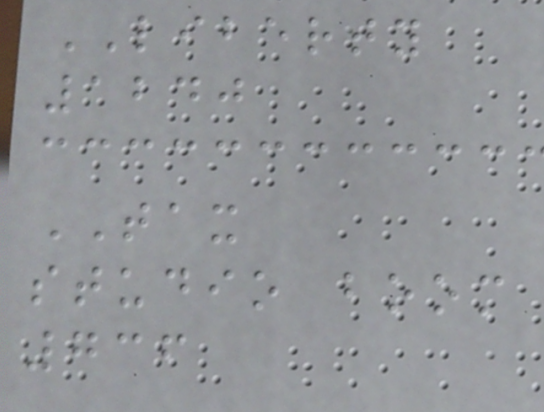LIBERTY
1240
TAX
studio boom
736
